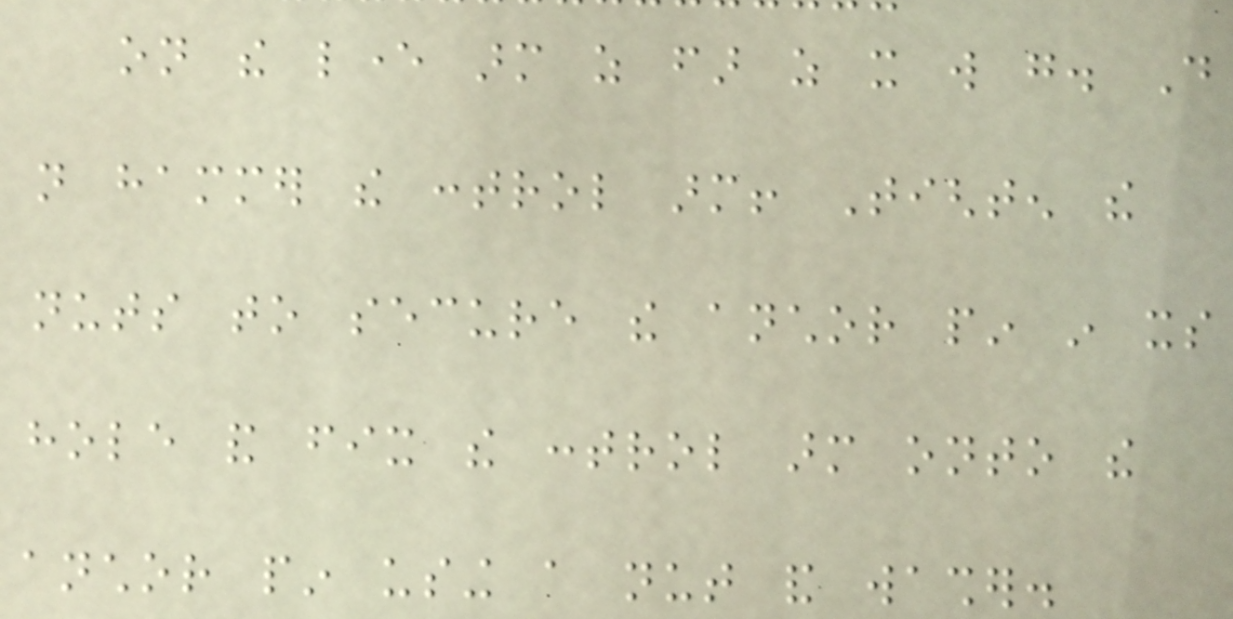on the lever arm as far as it will go. Do
not hammer the control arm! Tighten the
nuts to secure the anchor pin in its
hole and fix the control arm onto the
anchor pin using a nut and washer.
